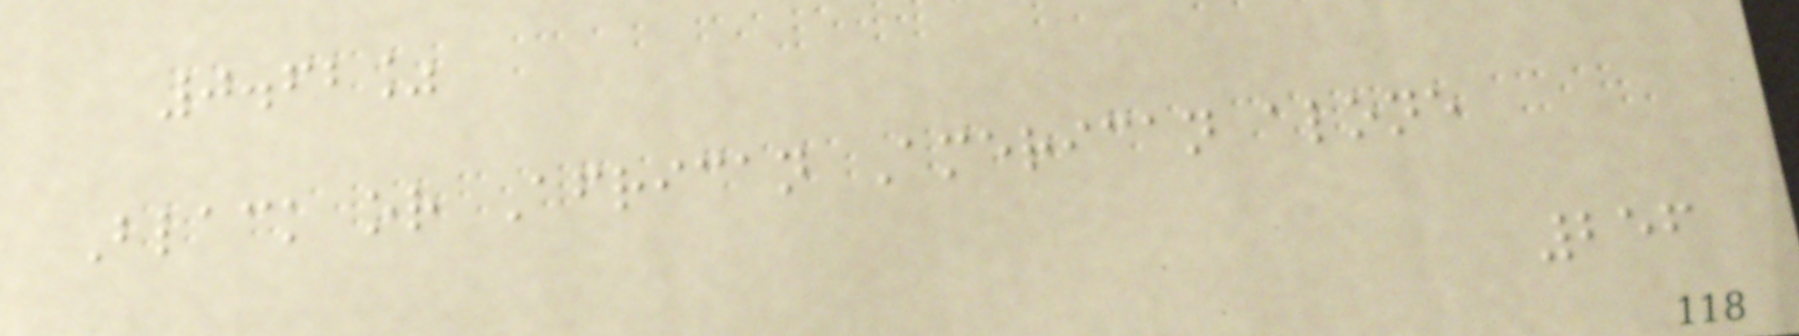0.62%
Black or African American alone
256
